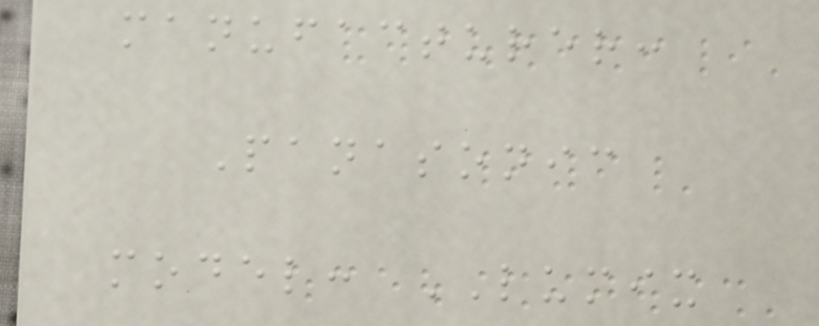manufacturer:
Panasonic
model: LUMIX
